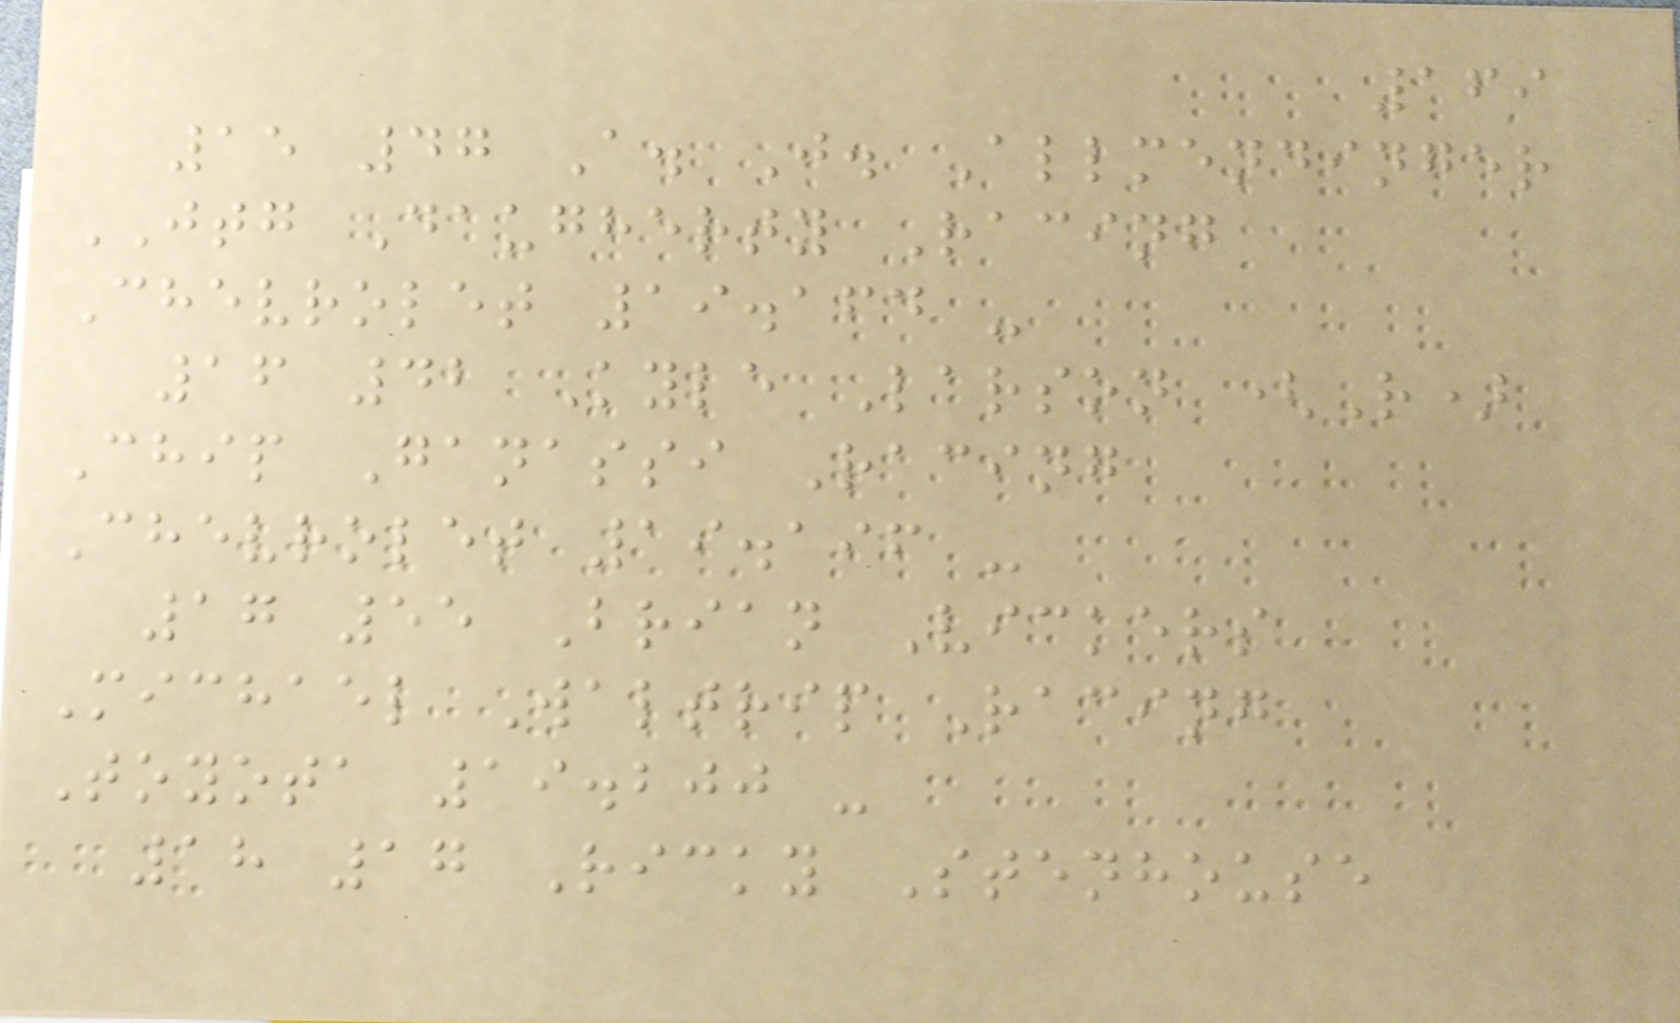169
15 47 A. J. Allmendinger
JTG Daugherty Racing
Chevrolet 19.164 -
16 42 Kyle Larson (R)
Chip Ganassi Racing
Chevrolet 19.196 -
17 55 Brian Vickers
Michael Waltrip Racing
Toyota 19.200 -
18 17 Ricky Stenhouse
